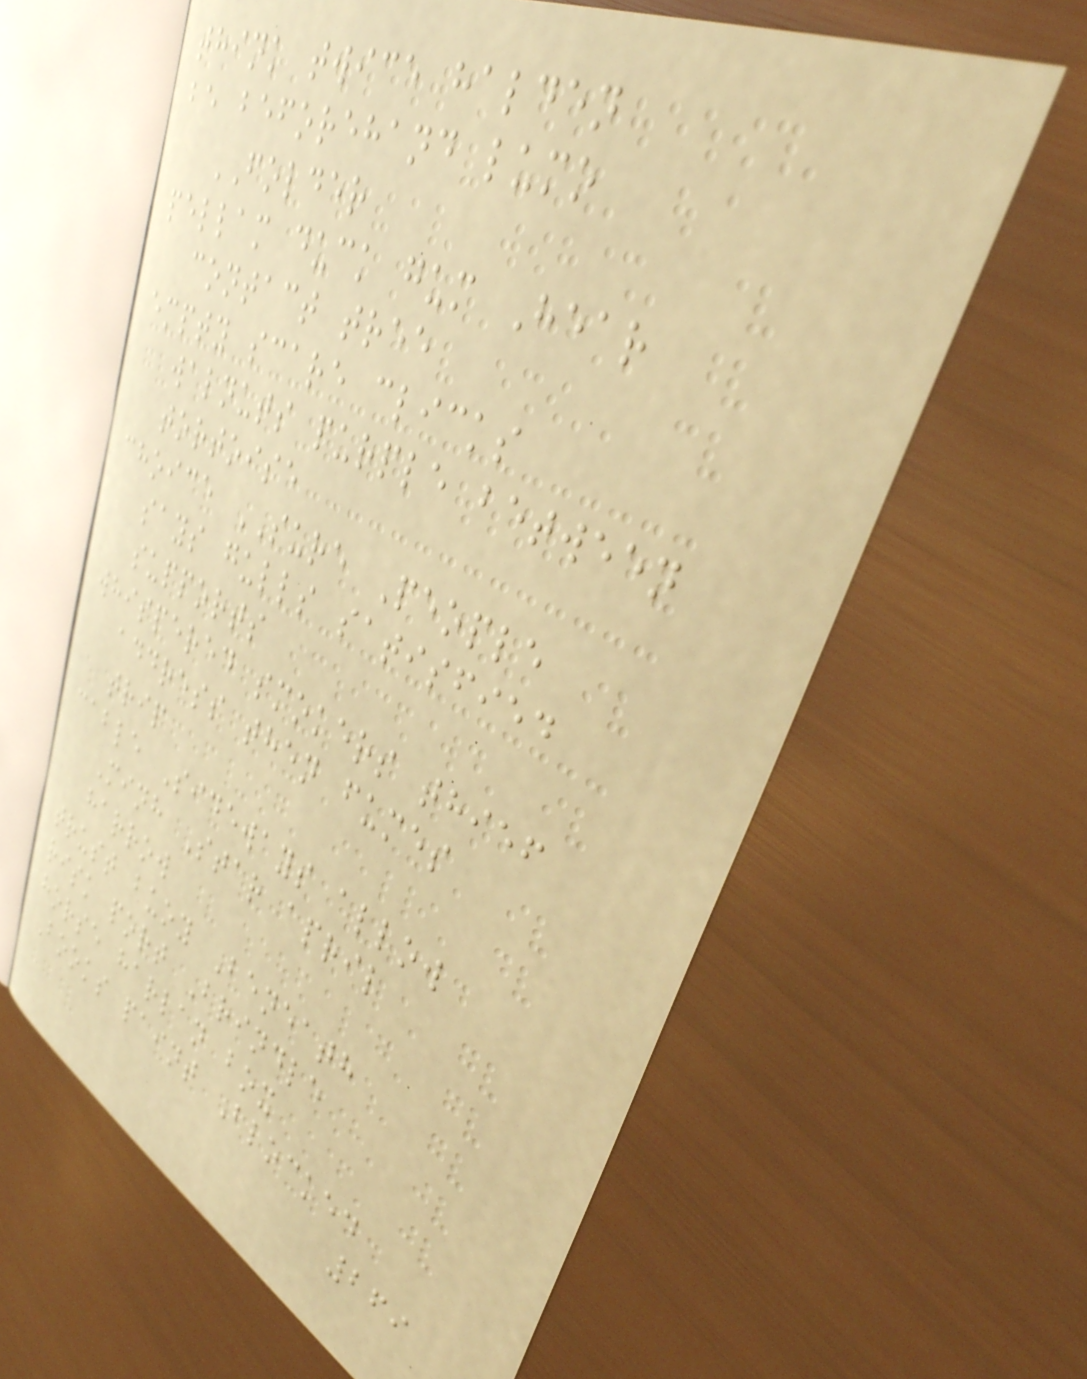think twice halden
be beforehand lumo
FOLDER
pellam duck gum Hear
contact tree
empty scare clicks
walnuts purple between
tortoise
choice SURE People
says gulls satisfied
supports
whispered smokers thief
address then fumes
trip
cable Sideways allow
Minh Star april
harrow
trust buoy Beneath
risk port Brindle
horse harlan box
Books paint Blocked
269
